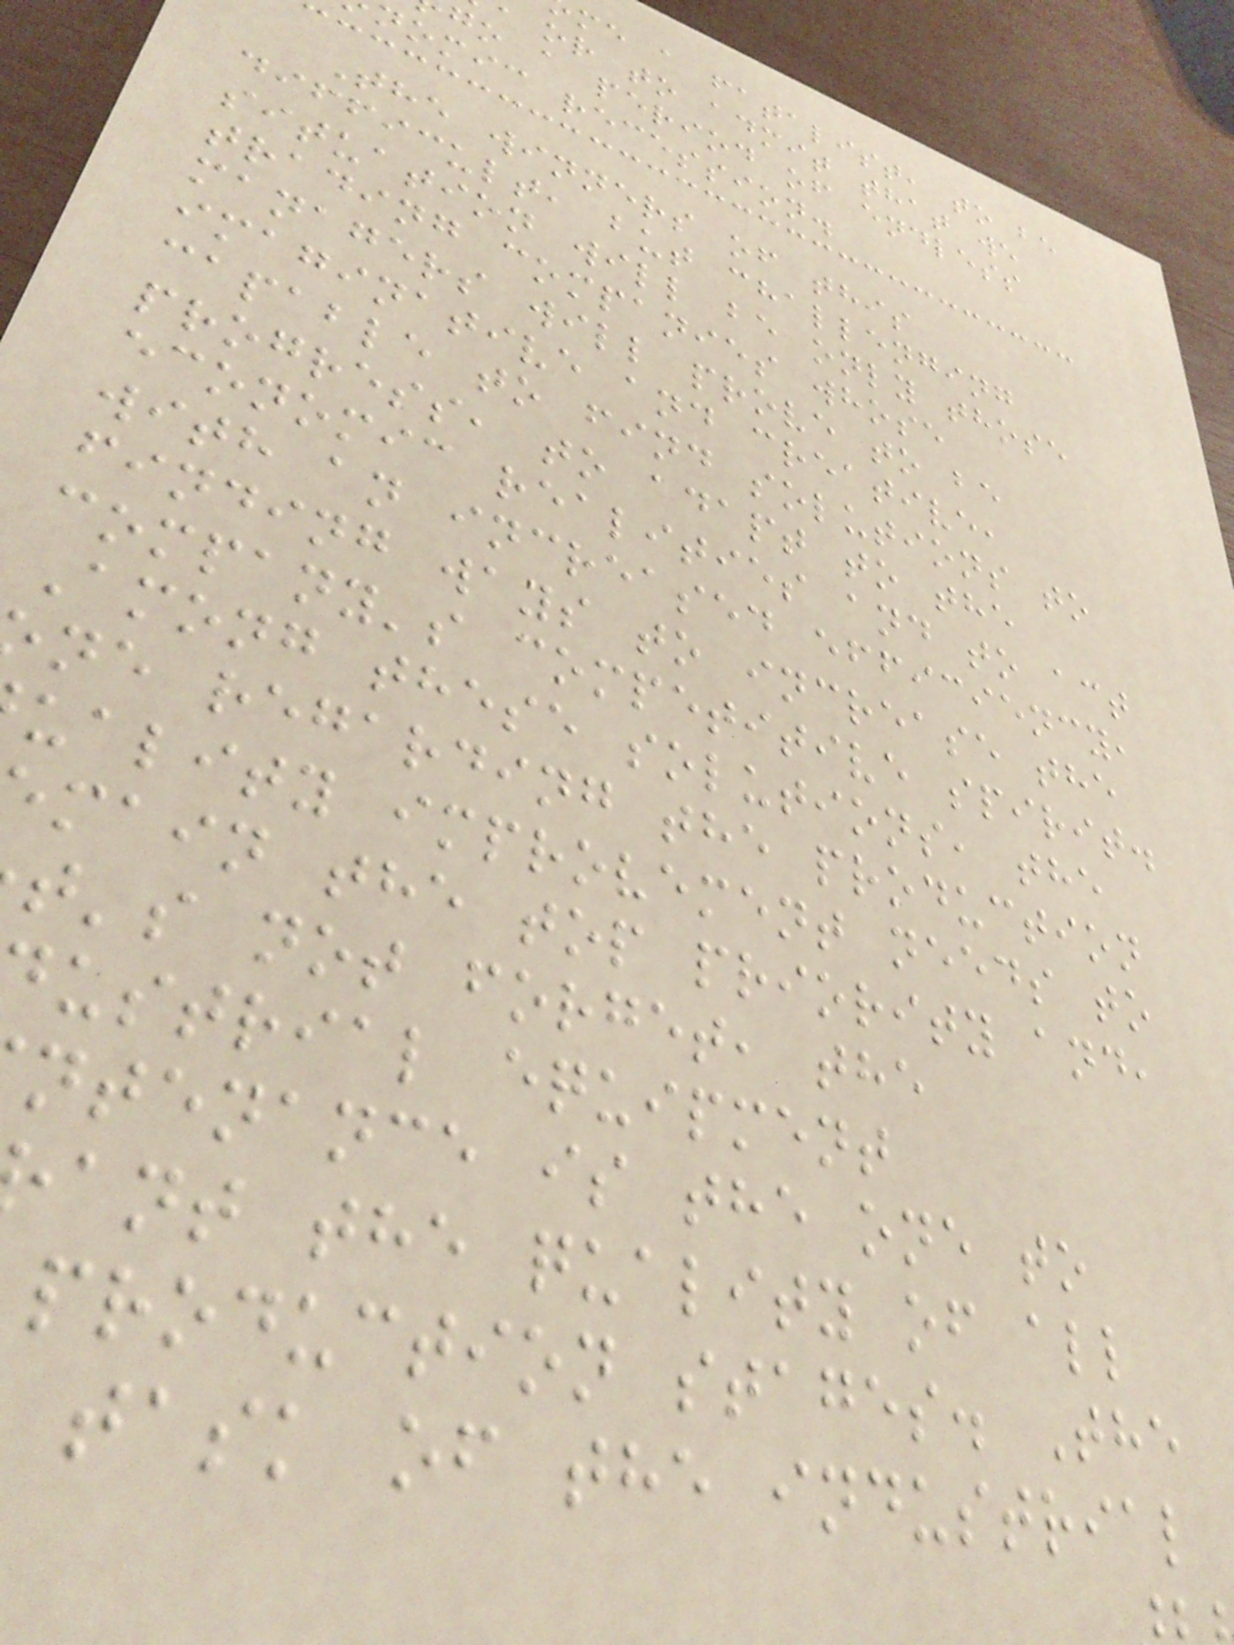me a fatalist, to be
or to admit that we
go a period of endless
nomic recession.
The winners of this
difficult, but challenging
situation will be only those
trading companies whose
managers will prove to be
imaginative and creative,
capable to find solutions to
progress, to adapt to the
economic realities and to act
with an increased efficiency,
finding ways to increase the
company's competitive spirit.
Among these solutions, the
ne regarding the production
uality improvement needs to
main the top priority and,
t's not forget, the
ustrial equipment
ntenance is the one to
ant the quality of all
production stages. The
task of the industrial
